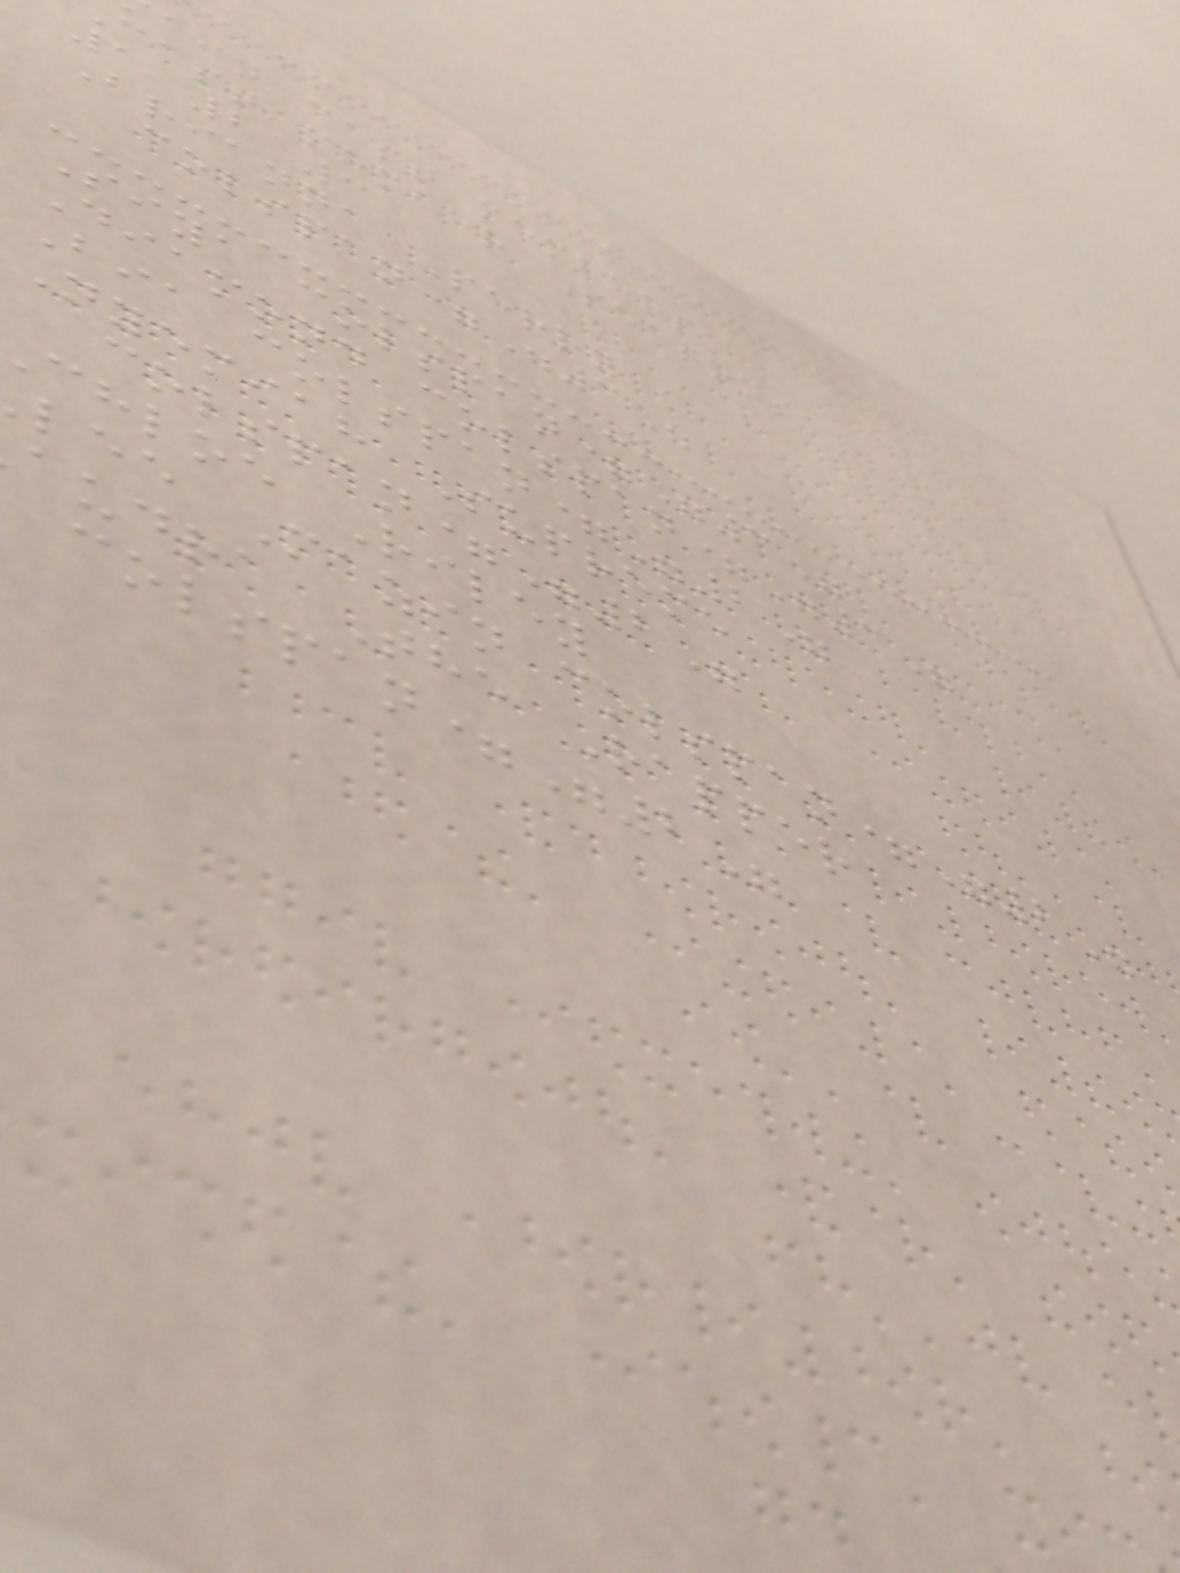ain cast members
cast member Seasons
1 2 3
Brianna Perry
colspan="3"
Siya colspan="3"
Diamond colspan="3"
Bia colspan="2"
Nyemiah Supreme
colspan="2"
chloe Riley
lee Mazin colspan="2"
audra The Rapper
colspan="2"
